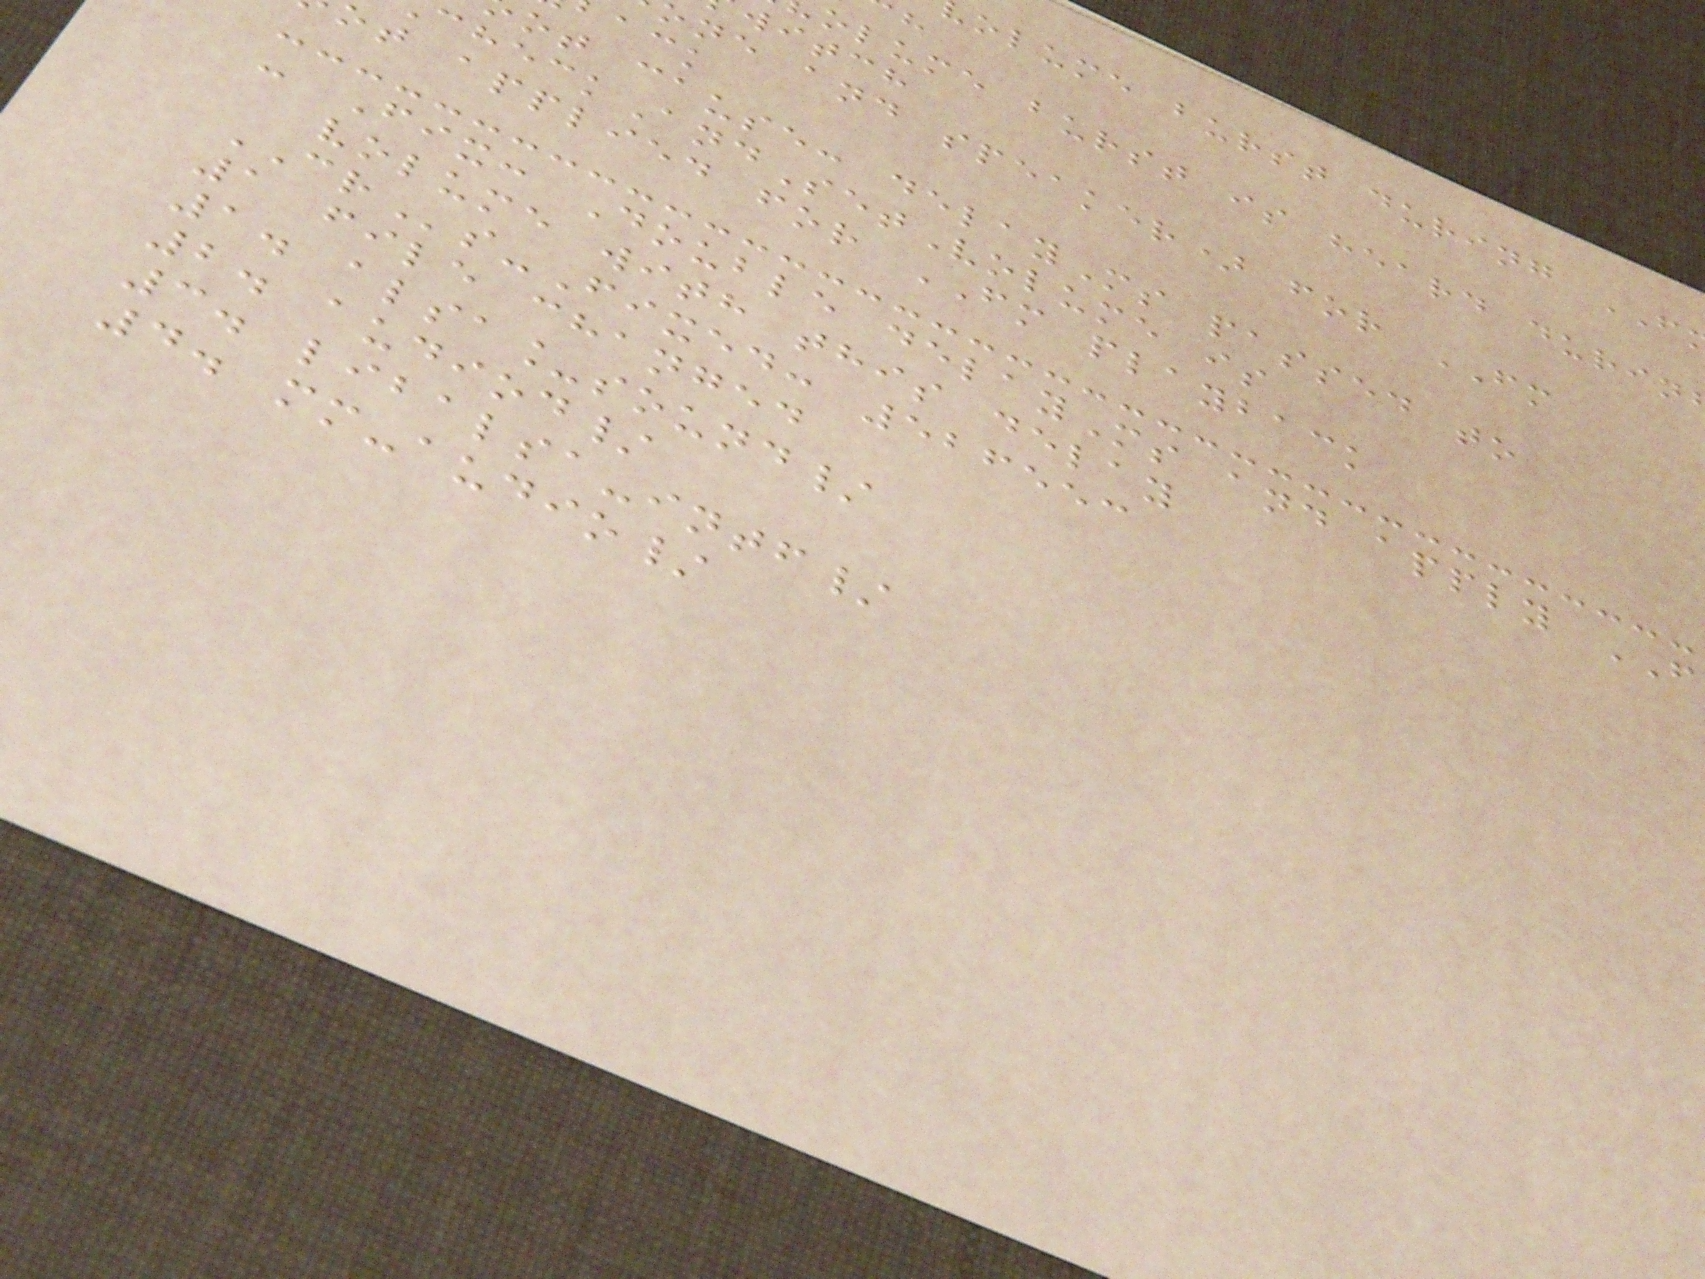olume burst during
olume burst is heard durin
witch
ne and speaker) for FM
ot cause: delayMs passed to
heckAndSetVolume is
ot applied for FM playback
- Fix: Double delayMs and apply
volume with this delay
CRs-Fixed: 526553
1 file changed
1. alsa_sound/
2. audiod/
3. libalsa-intf/
4. mm-audio/
